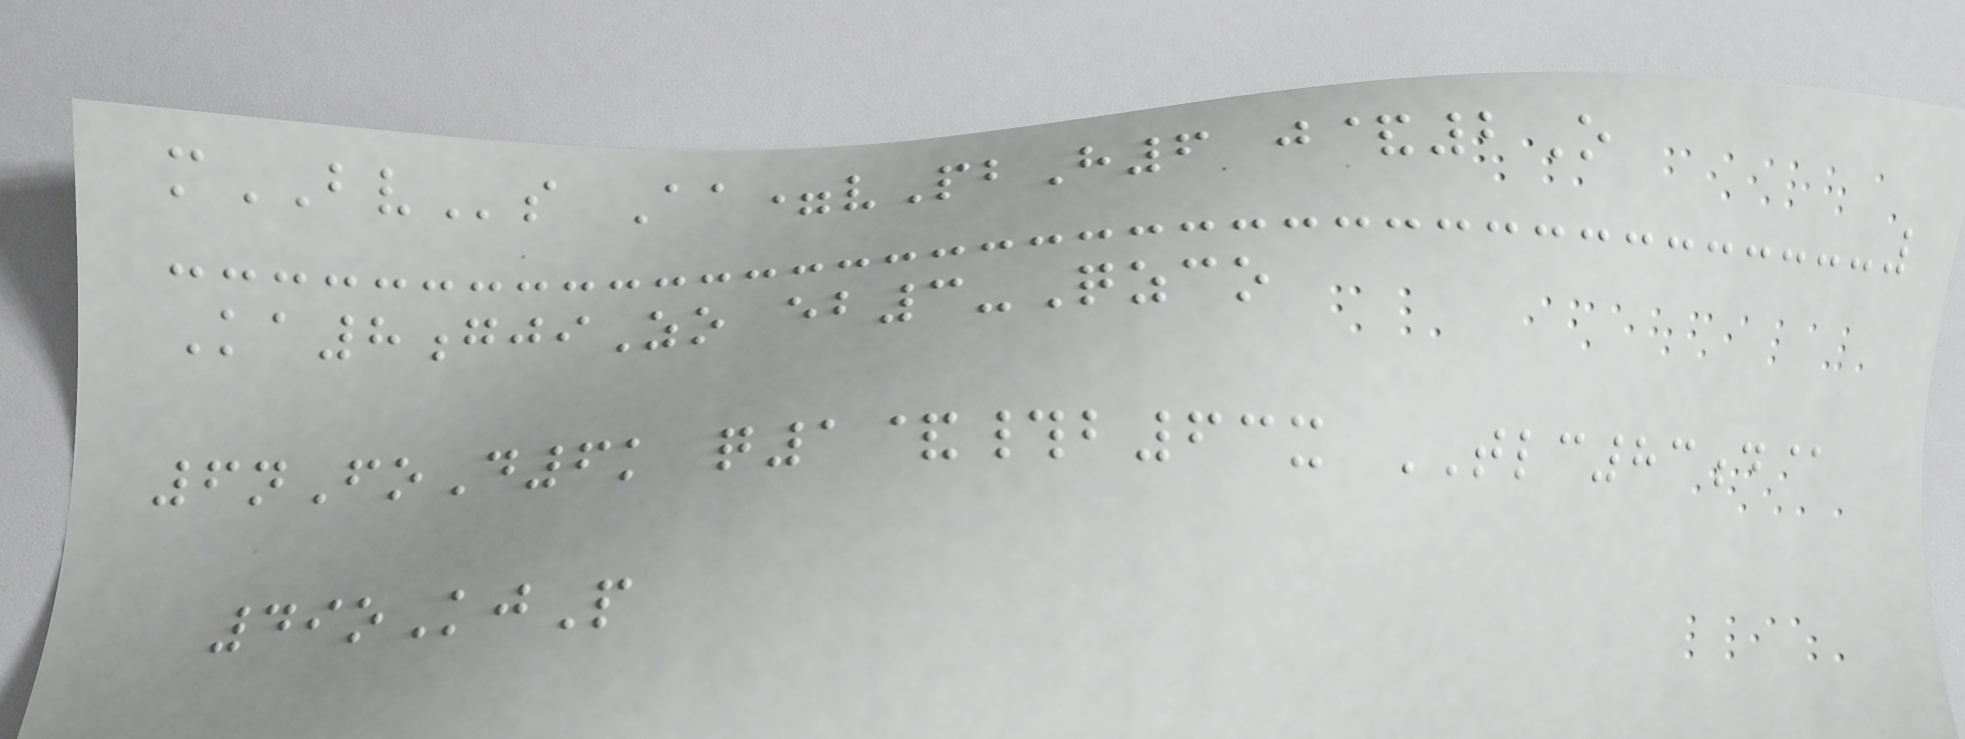mBVs Aa=vPbH6 j&2O
Ka8gjiZo eb3-Qzco
6nFoD6k q1&#b63x TLC83d@
49oKjP
